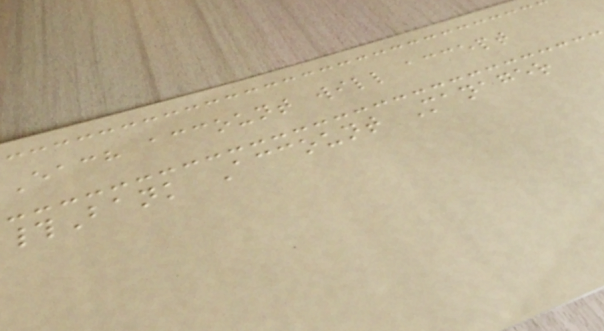Each account will accept
#Bank Account Manager
